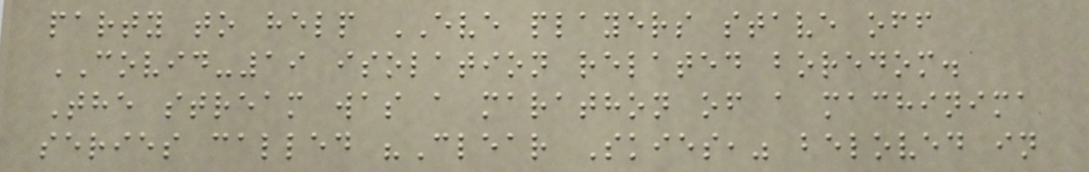party to help EVE players stave off
COVID-19 isolation related boredom.
The stream was a marathon of a machinima
series called "Clear Skies," beloved in
